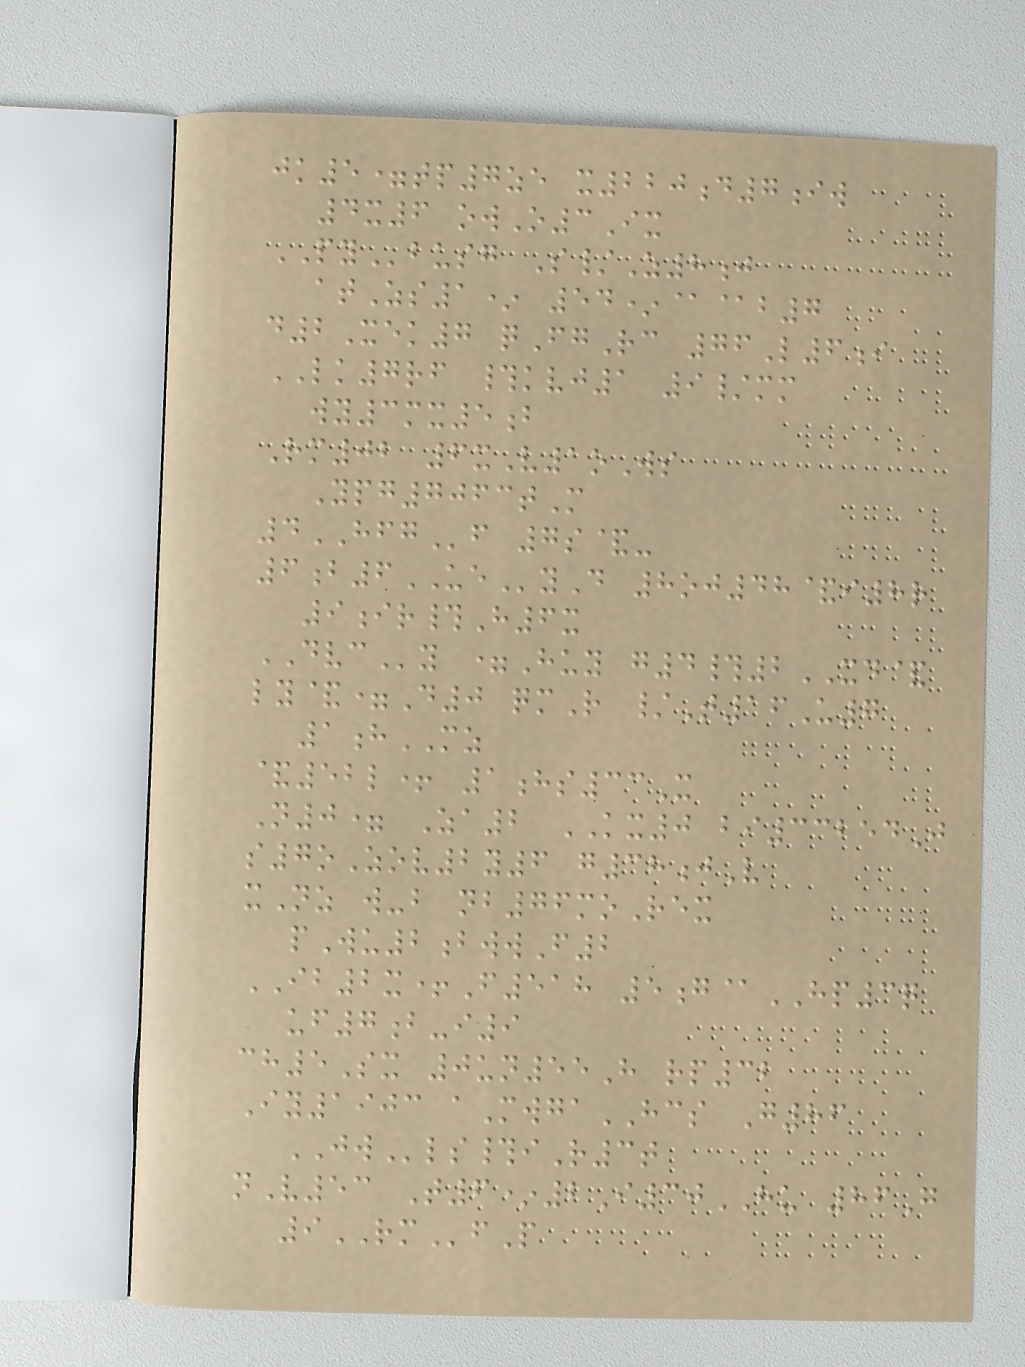jk5=tp7ze x220d7iw
4x6 owO3Ix
PYbusg S/Z8j
atZs1* 54*@@b7
d2Xek7 qFgRc 76L6i
LK7rf #kvj1 9/mm
wy3mx5b
Rm02 6xV1oWs
Ypg7063tM
4HFGf 7s&-
6b6UEyD 8oj48&i8r
9ir#H6x
DVCy =Huy g4#2XD&
ly&=D0 qmR /T16U7
1hMZ
&52l+ 1hs33X
N0= Za2 KX0 bi33254J
s7oZov2y6 g38jV
xNz w-b nb76moRex
pWu2bwwF2
IB2x+F518 5g@HP3q
uf7b-i9
ch5Sx 0un55H rp32
Iy1903 aMwgaHCS G86
JWls#iR3t
nV53 T6*2I30HU 86G
9RMfP
